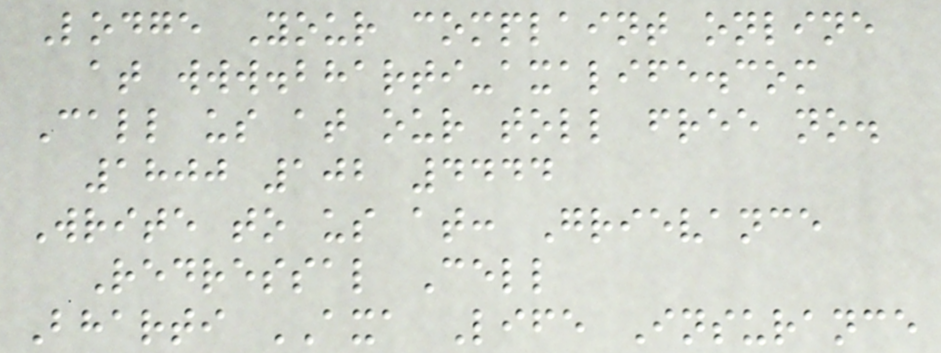Lodge Your complaint online
at www.bharti-axalife.com
Call us at our toll free no.
1800 102 4444
Write to us at: Grievance
Redressal Cell
Bharti AXA Life Insurance
